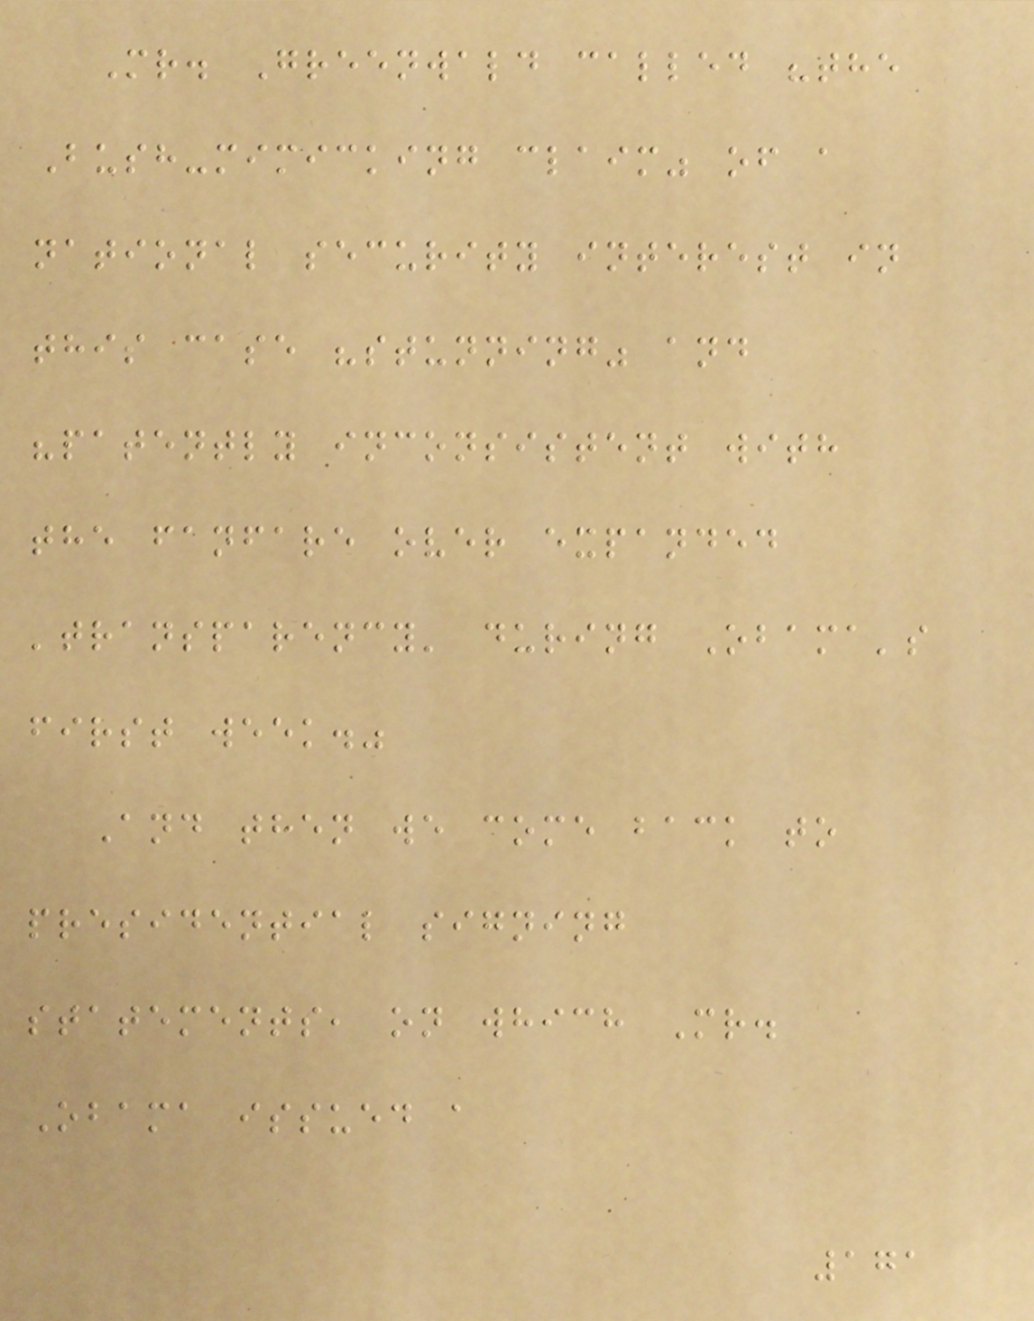Mr. Greenwald called "the
Bush-mimicking claim" of a
national security interest in
this case "stunning" and
"patently inconsistent with
the fanfare over expanded
'transparency' during Obama's
first week."
And then we come back to
presidential signing
statements, on which Mr.
Obama issued a
171
